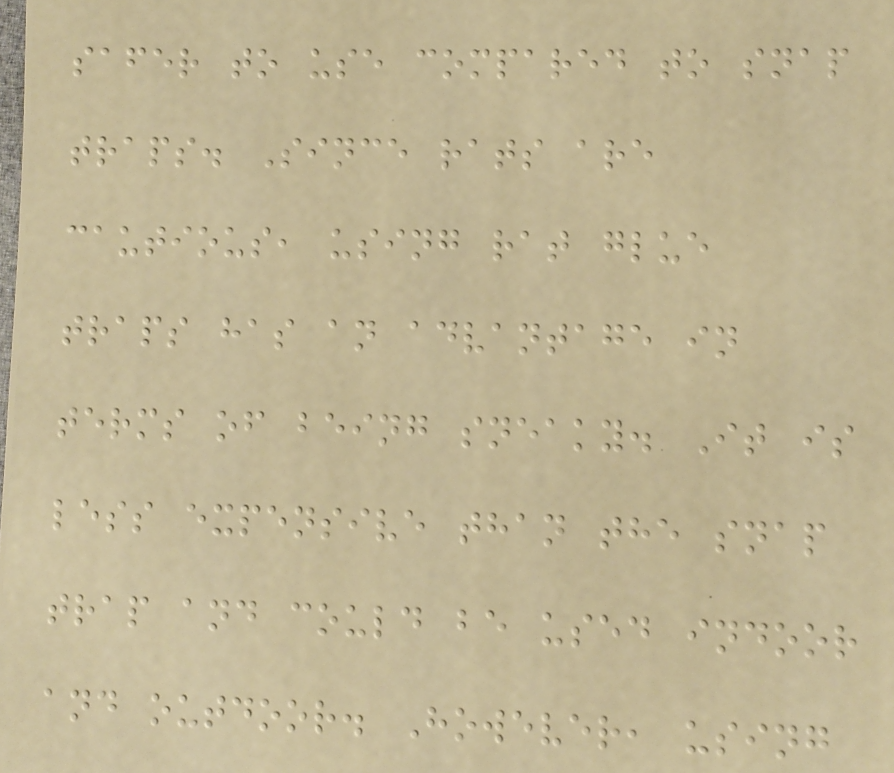safer to use compared to snap
traps. Since rats are
cautious, using rat glue
traps has an advantage in
terms of being sneaky. It is
less expensive than the snap
trap and could be used indoor
and outdoor. However, using
